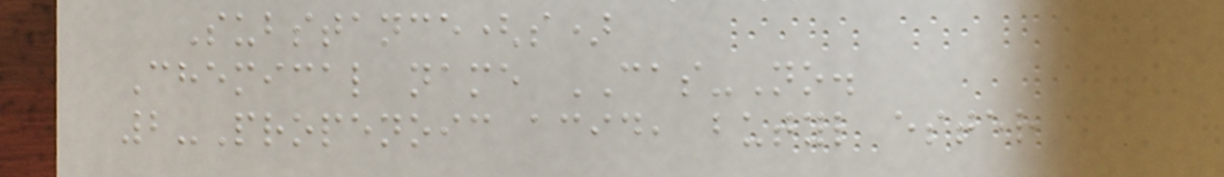Substance(s)
Chemical name CAS-No.
2-Propenoic acid, butyl ester
